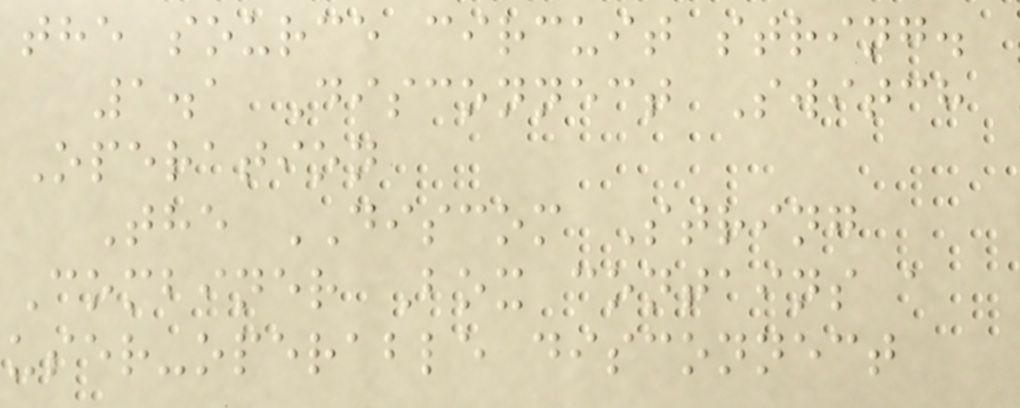the source circuit string.
1.1 Disconnect Switch
Operation
The DISCOM String
Combiner Box contains a
user-operable disconnect
